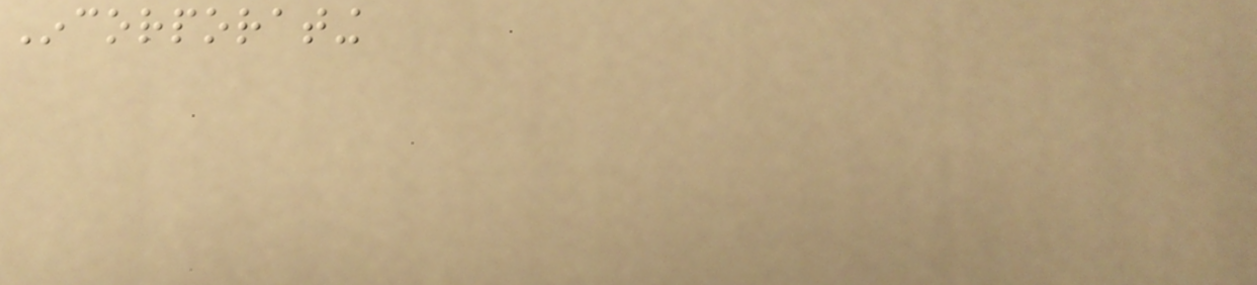Incorporating
